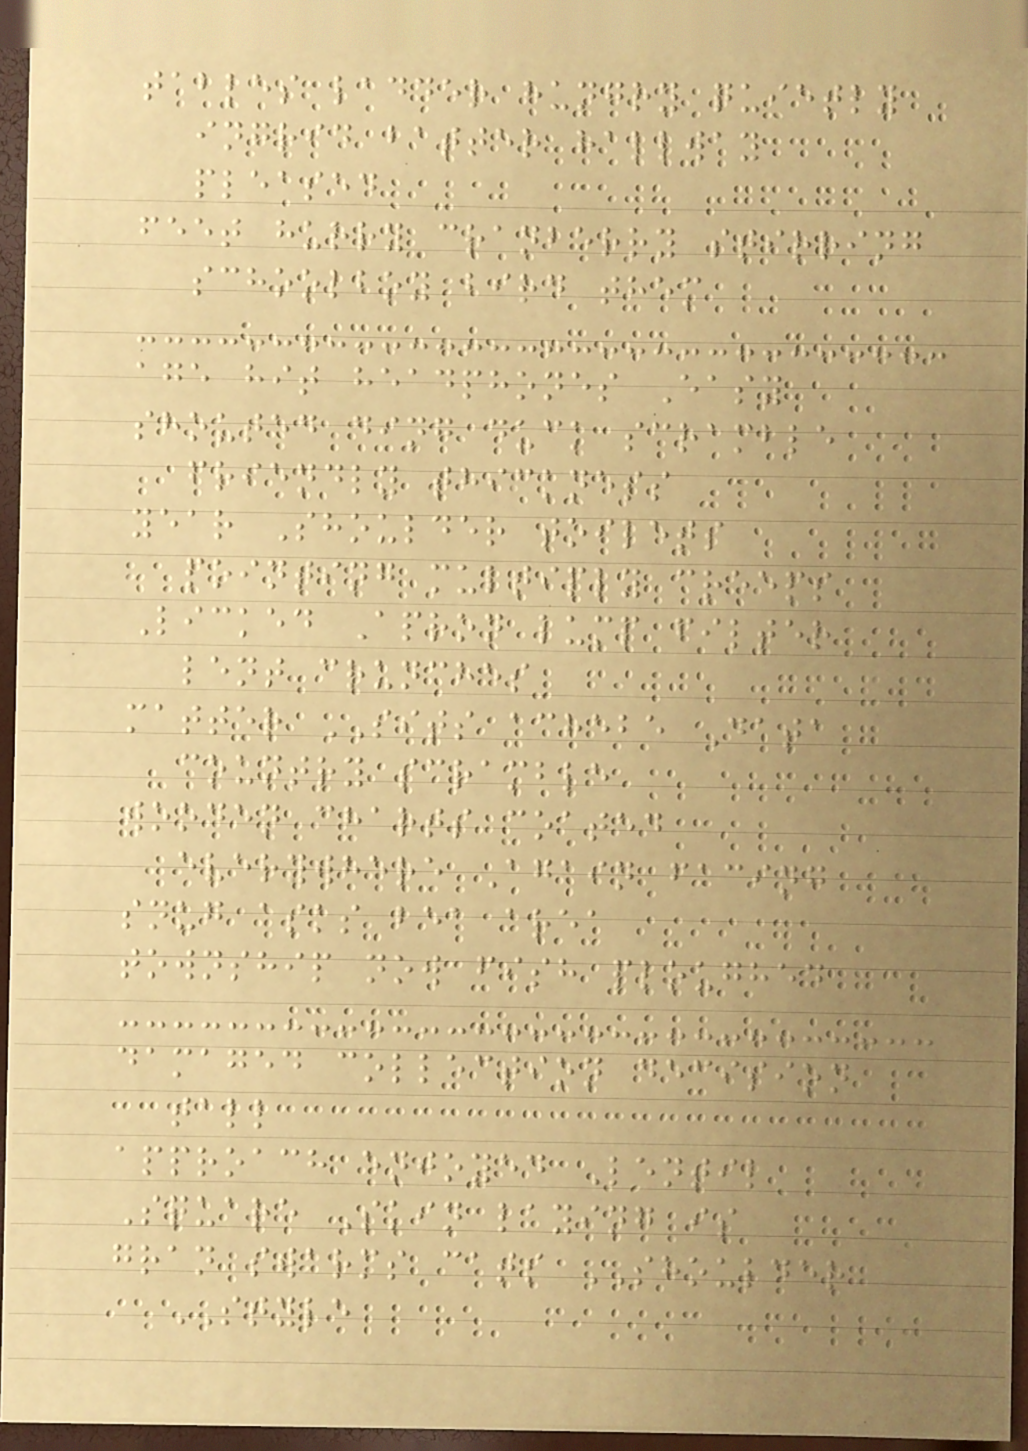tables ladder hungry quietly
ingrid batter hallway
pleased
feet hurry cranberry stirring
schoolboy bird them
age hit headphones Easy
shouted ding duck scramble
friendly thickness
year Shoulder toilets
pointing multiply creeps
Licked Apron lump filter
lent crunches
matter SITS achebe Data
country scramble
wooden charts coated
everywhere Again facing
snug asks bea area
township now fish ploughed
damaged collection decision
tall
approach enjoyed Lentil
Square Skin laying is
gran swarms cats SHOULDER
STYLE
